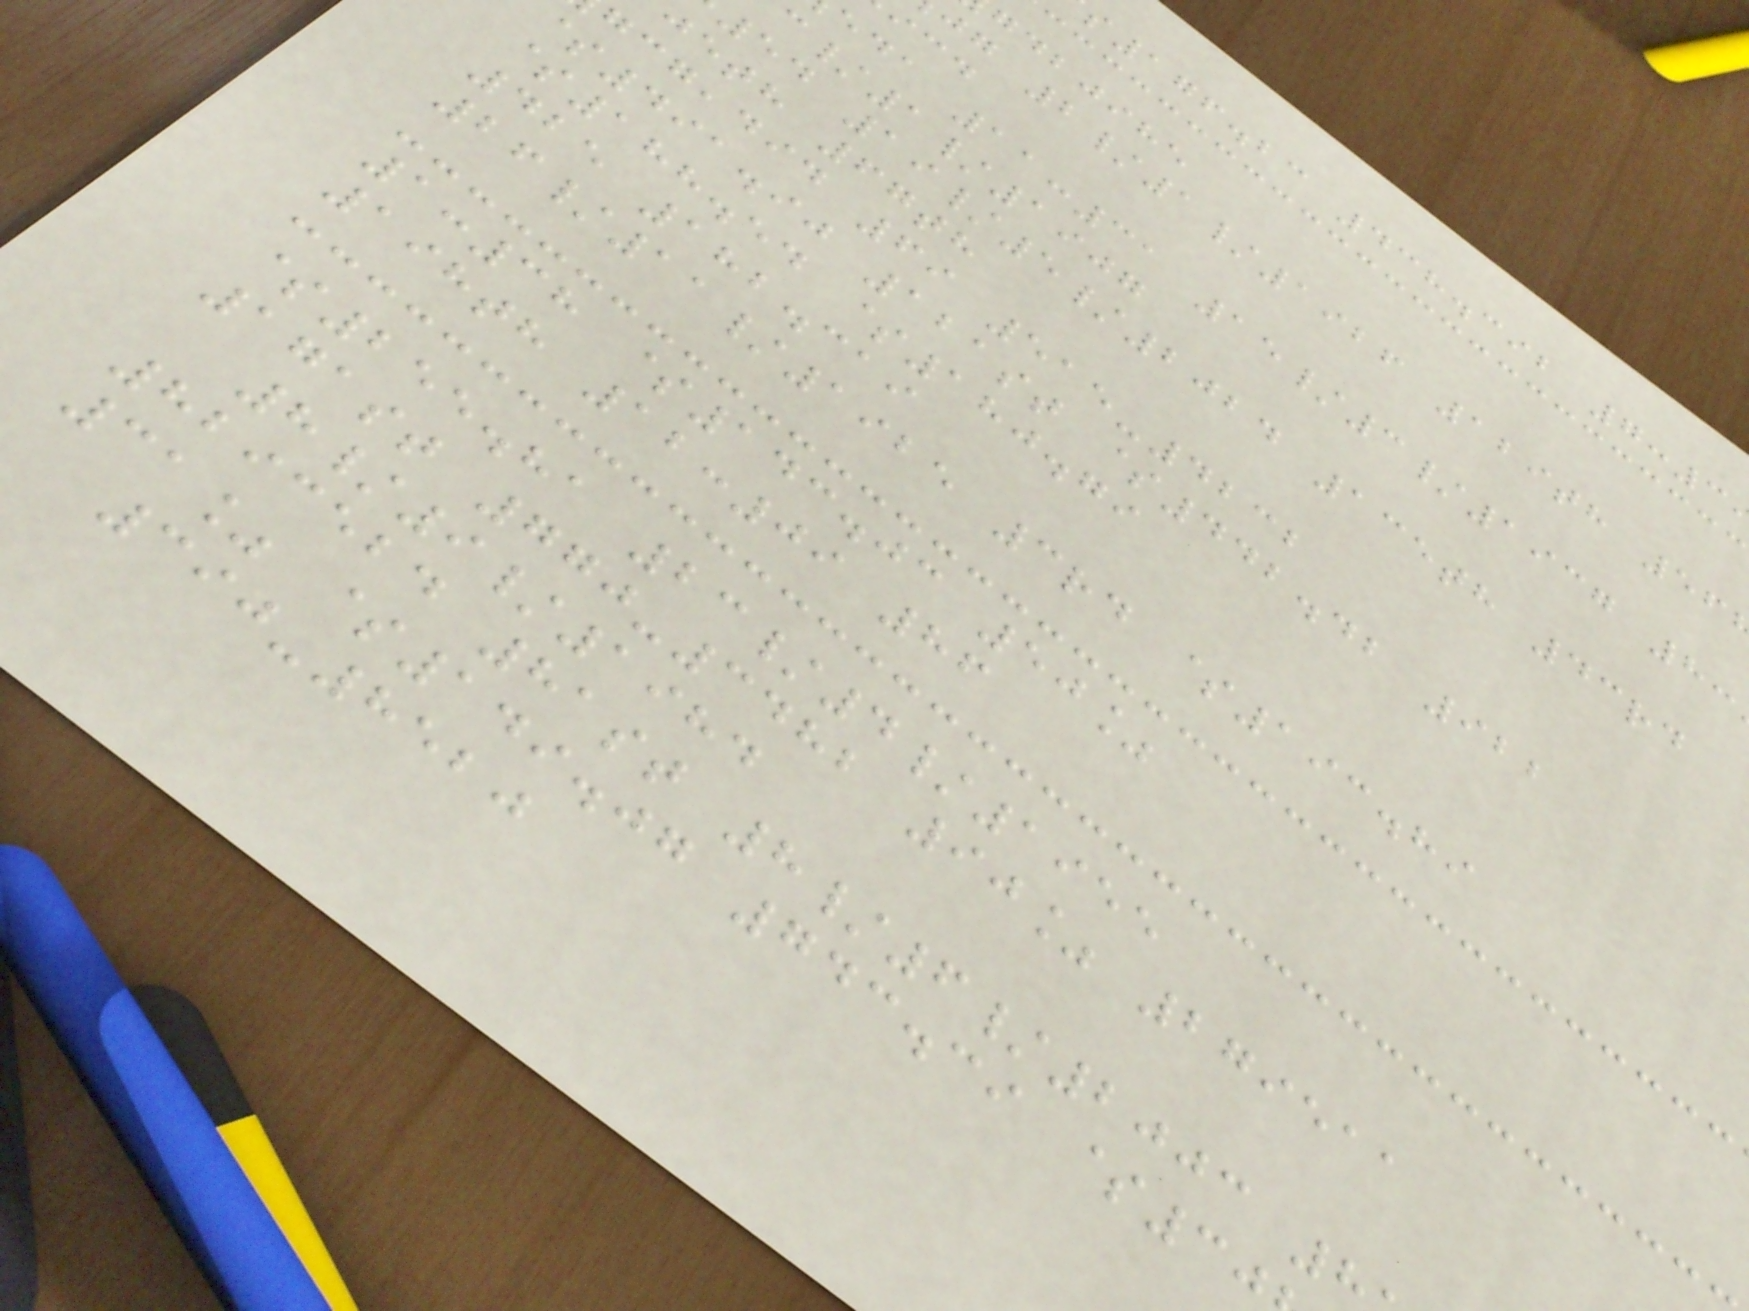176.23 438.392 7:3
gdbjihe
jg 2/1/1926 129th 56
eda 11:31 15/3/1937 8:
/1/1907
54 19/5/2024 135th 43rd
jeth 67th
,did 69 515-4232
$491.90 121st $442.42 922
$188.54 $180.79
425 182.319
26/11/1925 3rd $193.89
1:38 $143.03 50%
198th 12:09 86
$255.81 23/4/1955
171st 770-3482 90% 279511
8/9/1984
8293524 81st 8/6/2003 8
31% $149.07 743.39 $30
390-8520
